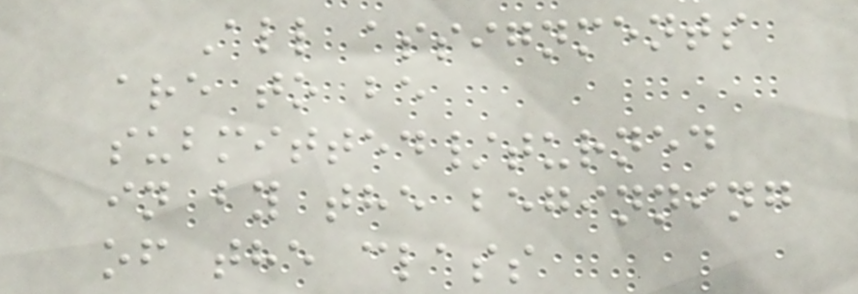All assignments
are to be
submitted/turned
in by the beginning
of the class
